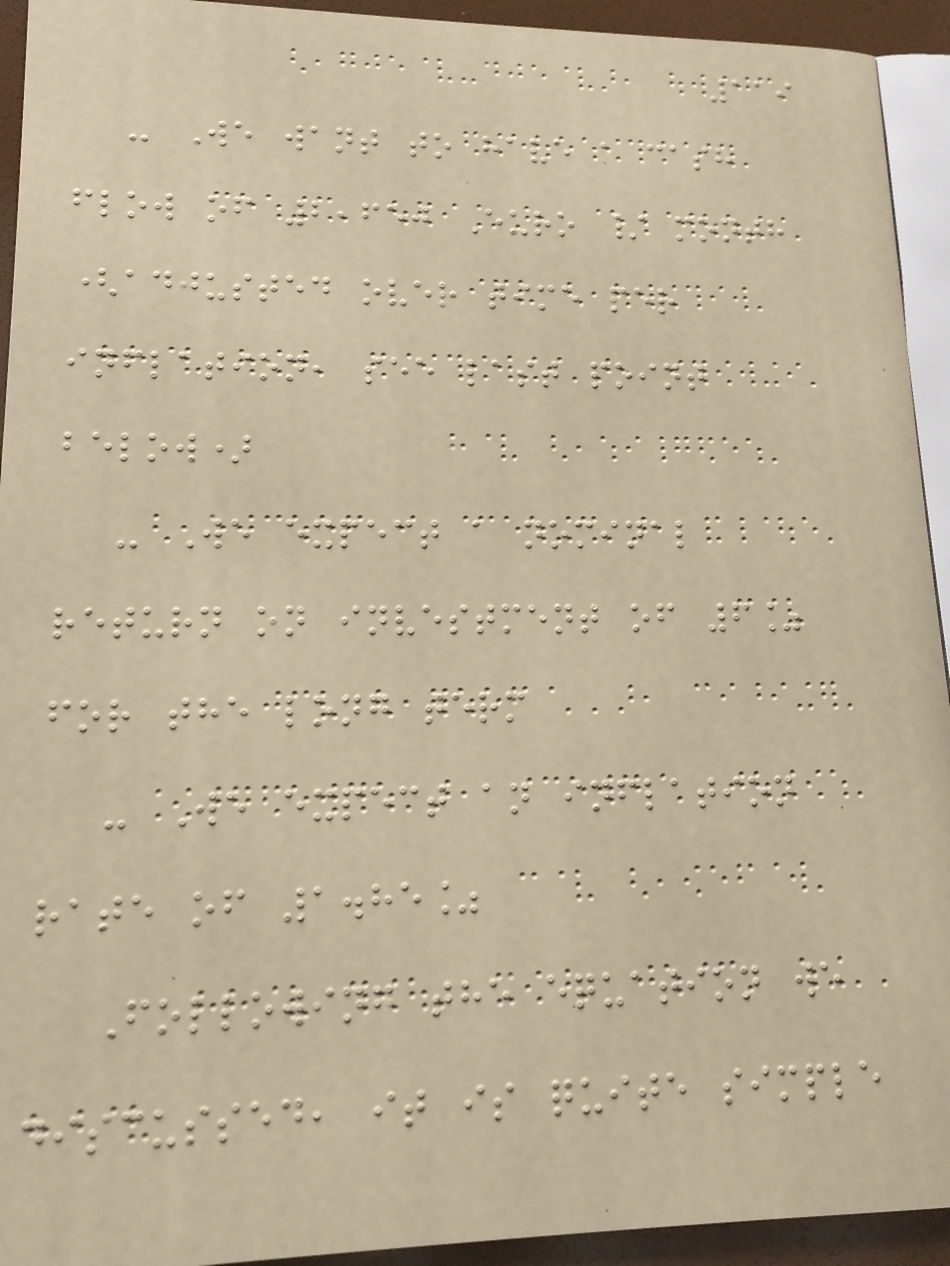119
- We want to have a cash
flow of 2,650 Euro / month
(adjusted over time per
inflation, see last point
below)
- We expect a nominal
return on investment of 6%
for the long term
- We expect an inflation
rate of 1.85%
Following the equation we
discussed, it is quite simple
